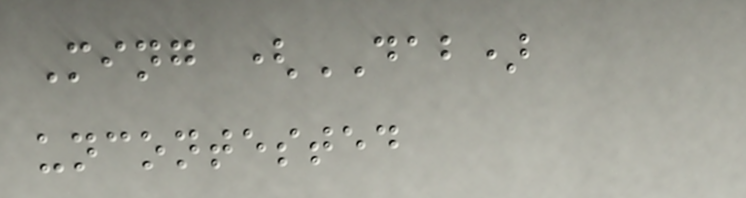Ming (DAB)
uncontested
